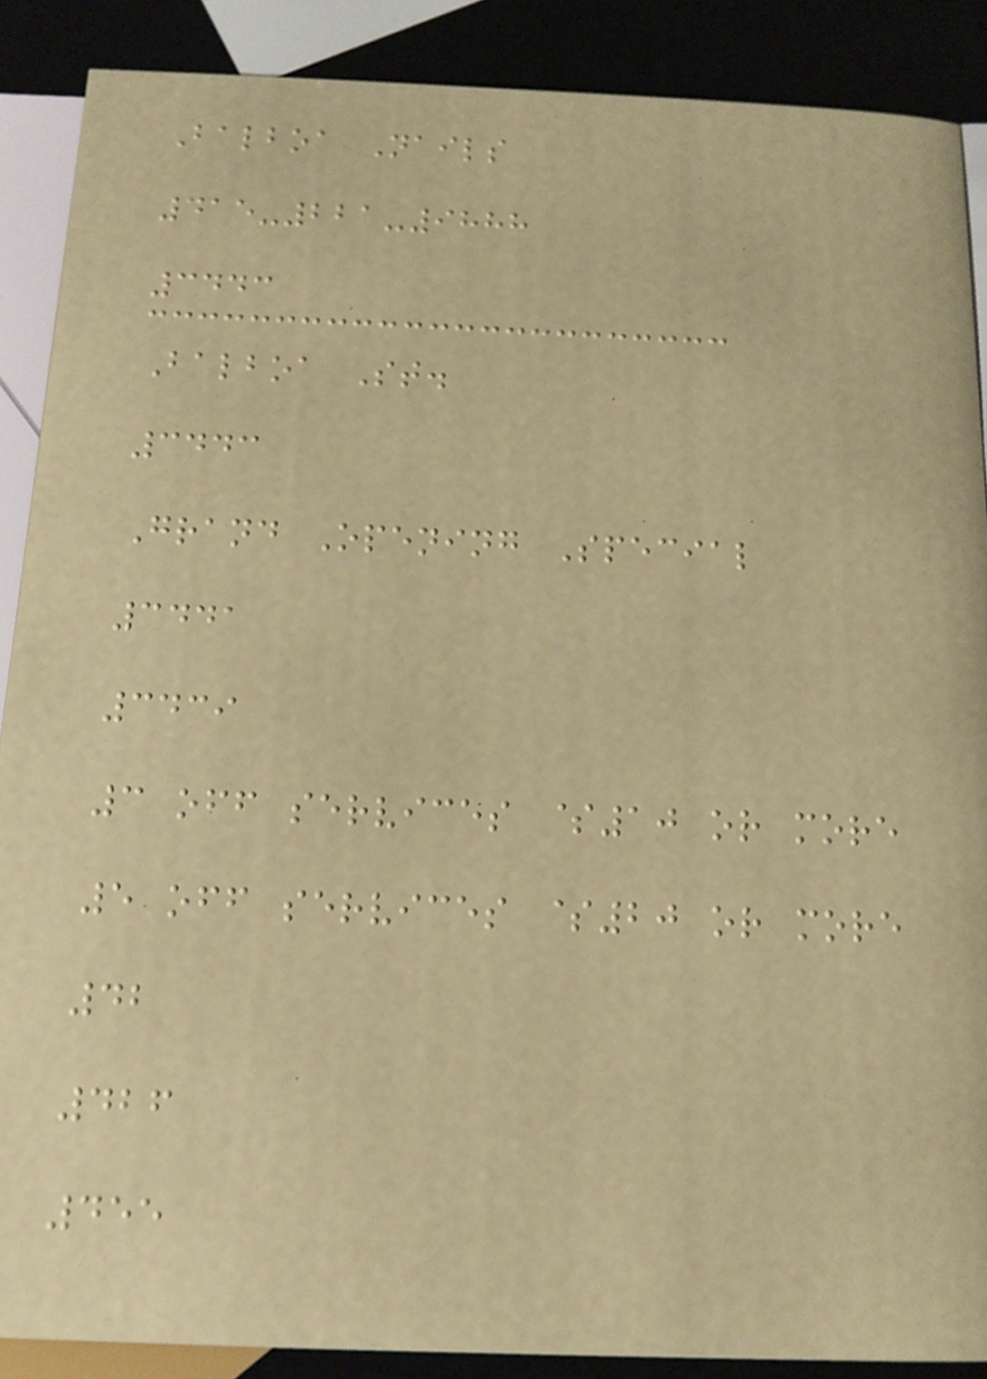Balboa Nails
415-221-9888
3443
Balboa St.
3443
Grand Opening Special
3441
3439
3 off services $10 or more
5 off services $20 or more
42
426
455
